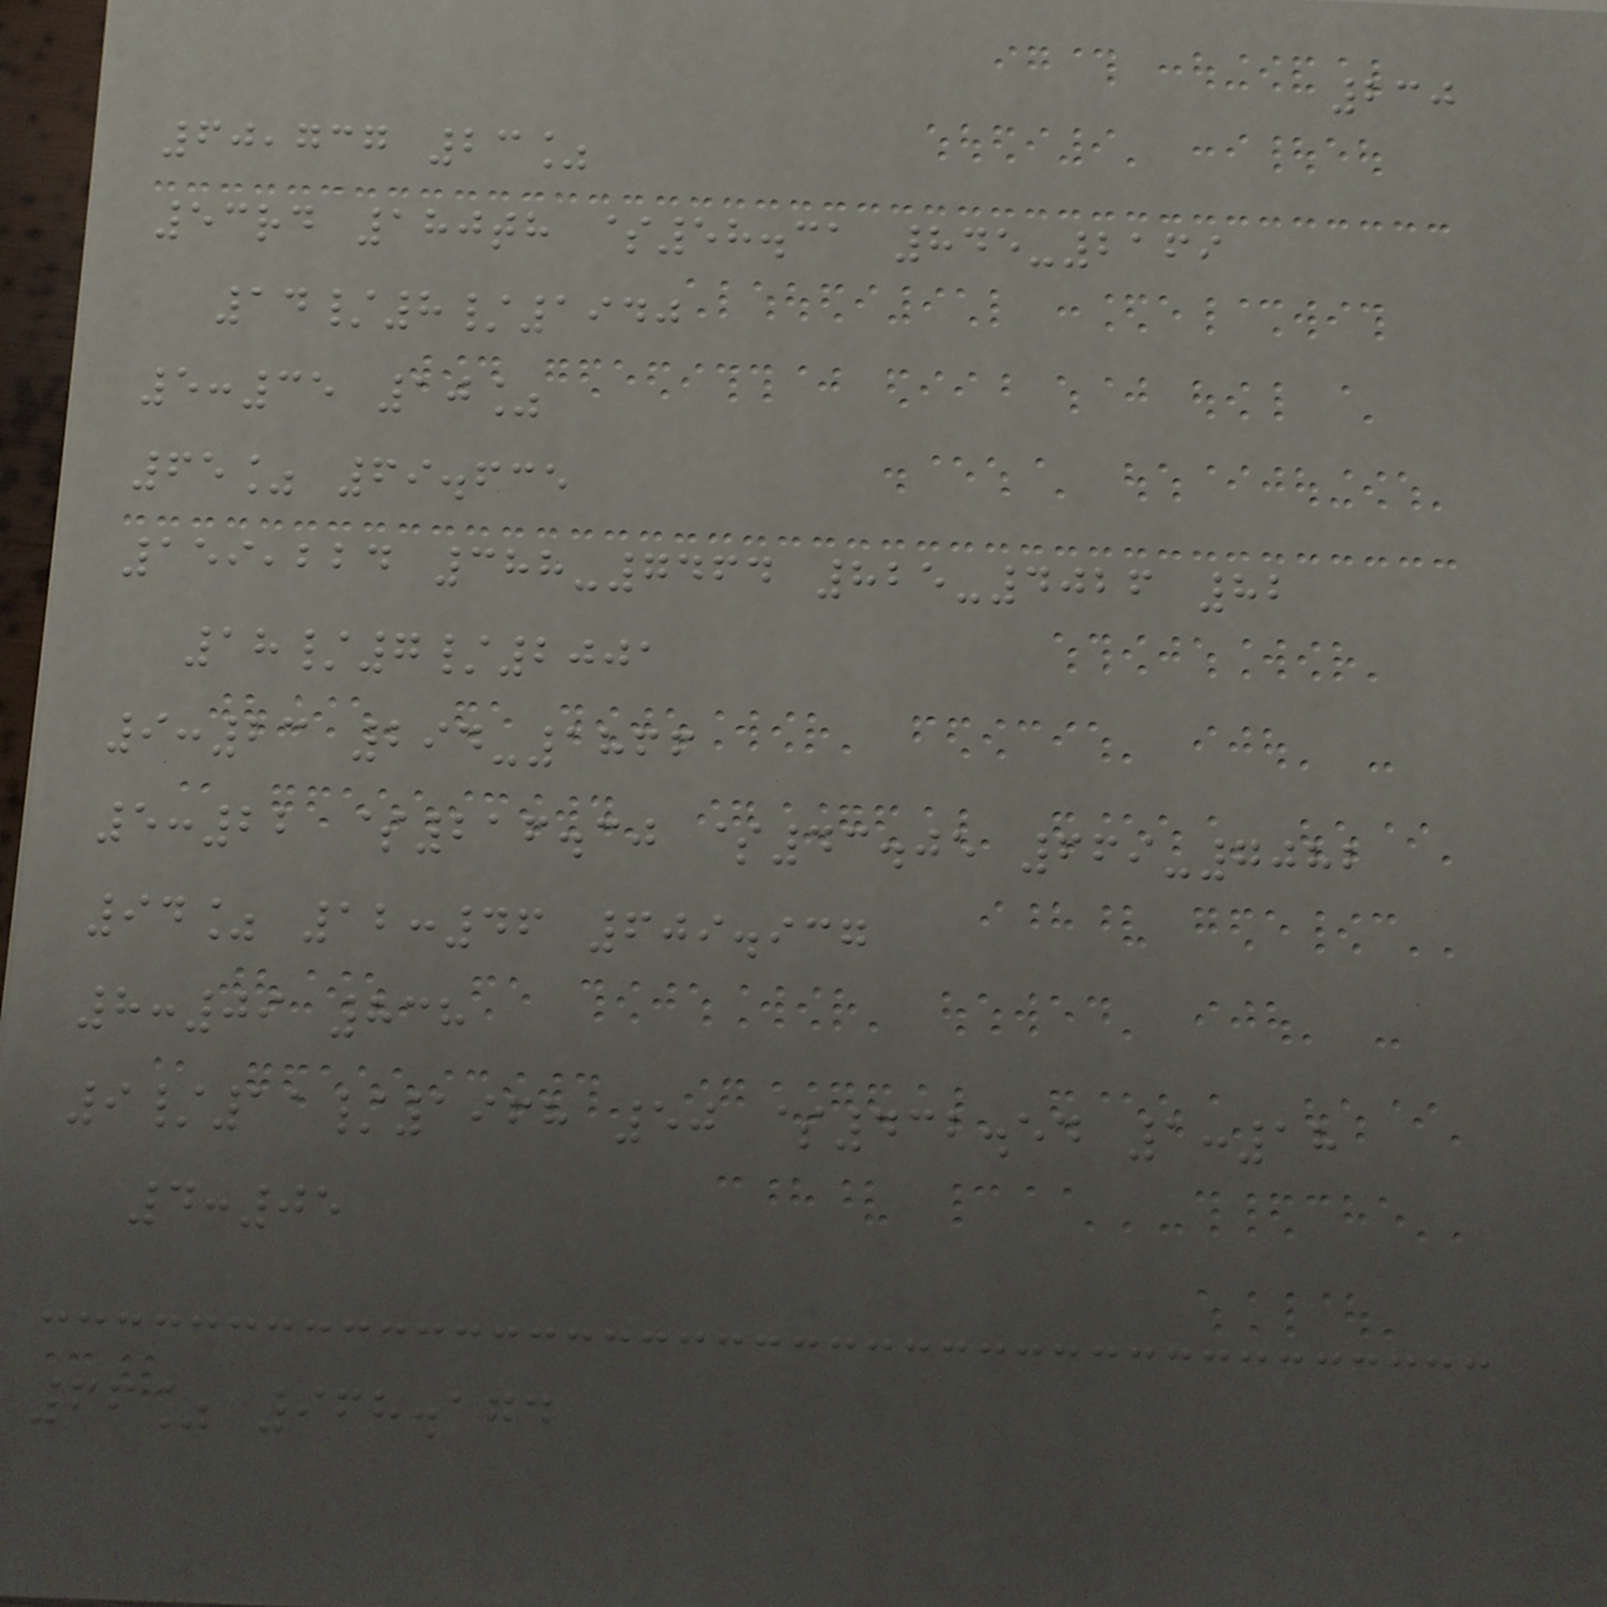230
60,737 23%
53rd 180th $58.31 845-2169
14/8/1940
5:35 10%
65% 69.635
159,224 388-7464 825-4026 82
18/7/2001
9:23 294-1866
5:22 $216.30 $43.05 669-7082
94% 12:46 609.937
8:09 838
9/11/1968 50 $432.54 1:18
4:05
66% 968.174
